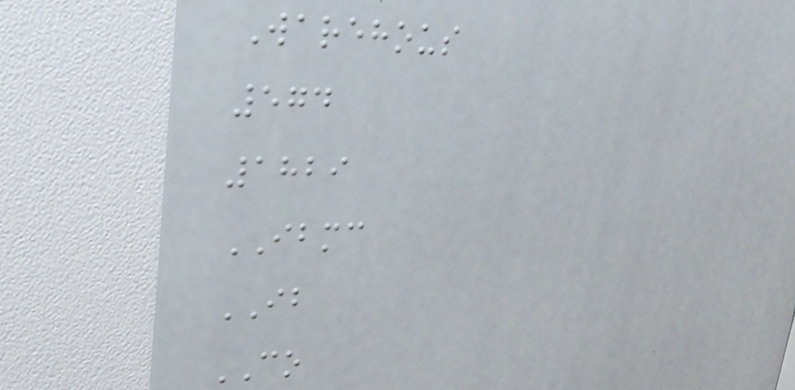Warehous
574
1829
IBMC
IB
CO
